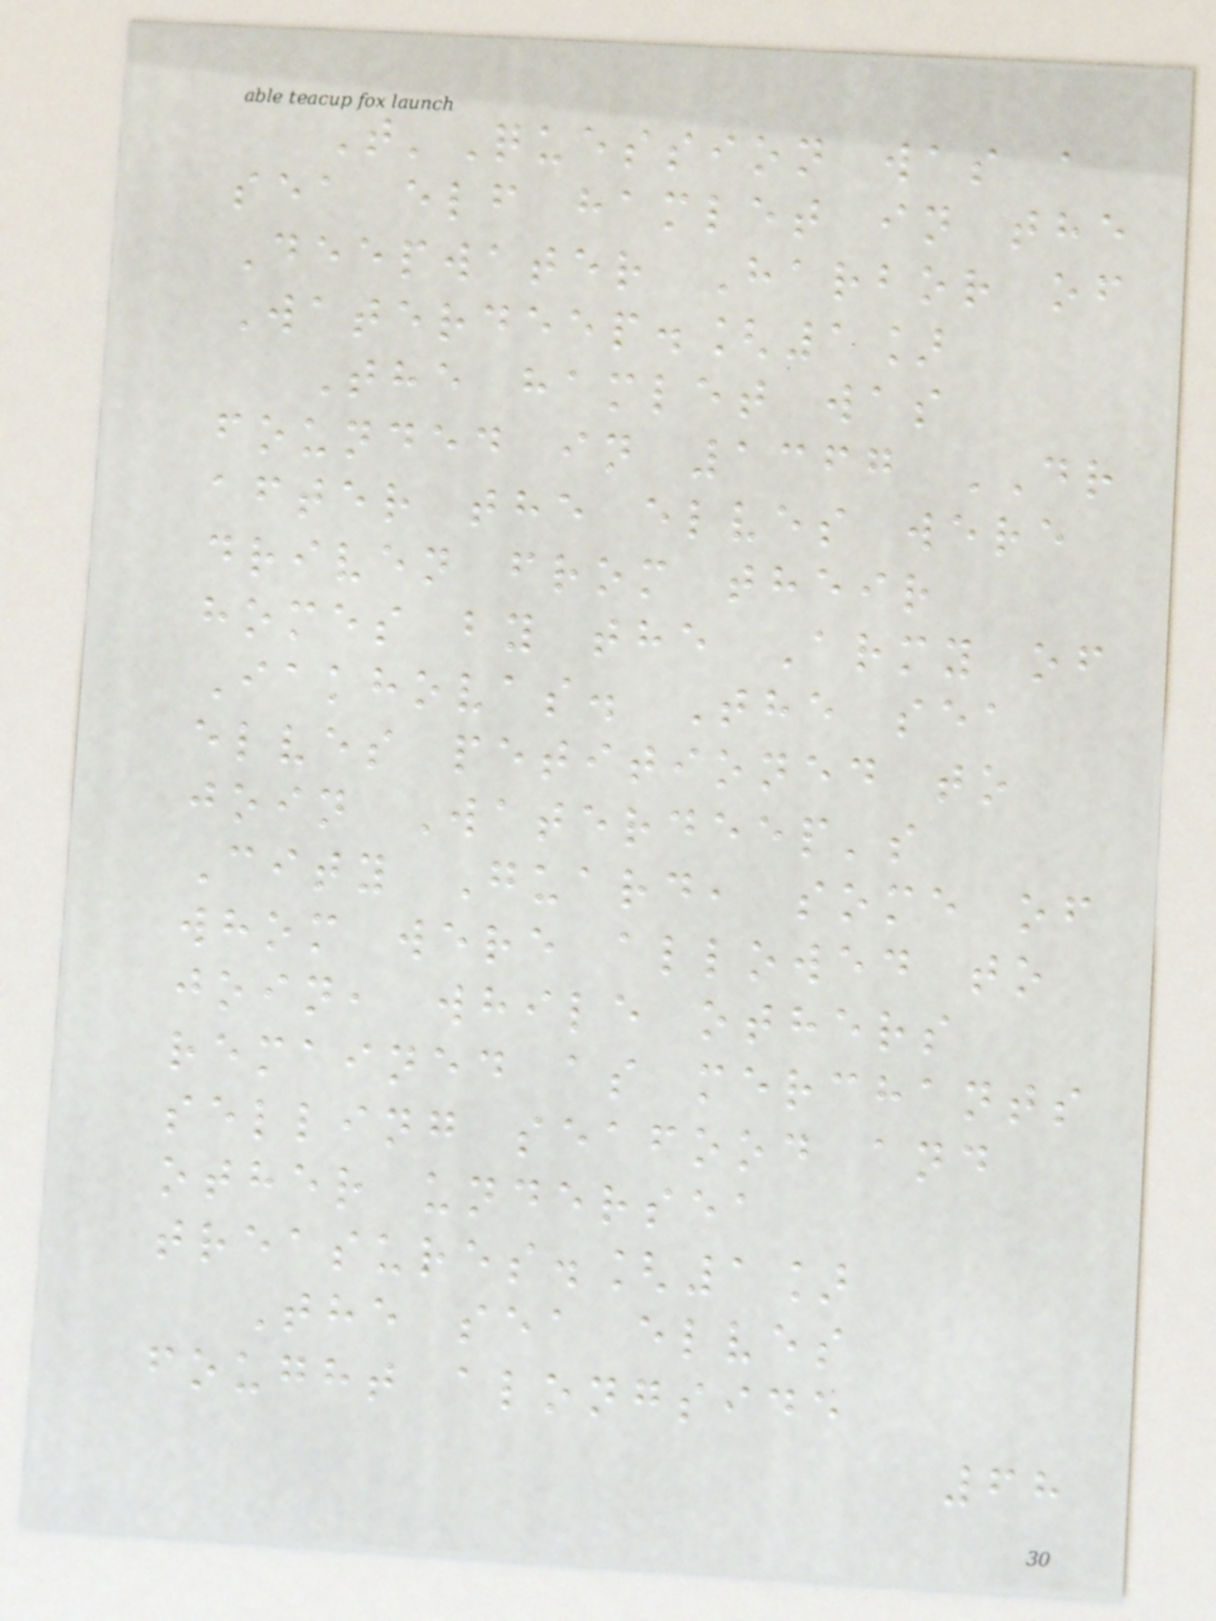T'Quession was a
sea elf hamlet in the
Deepwater Harbor of
Waterdeep.[1]
The hamlet was
founded in 1367 DR
after the elves were
driven from their
homes by the Army of
Iakhovas. The sea
elves petitioned to
join Waterdeep's
City Guard, some of
whom were allowed to
join, while others
remained as merchants
selling seafood and
other undersea
treasures.[1]
The sea elves
fought alongside
68
